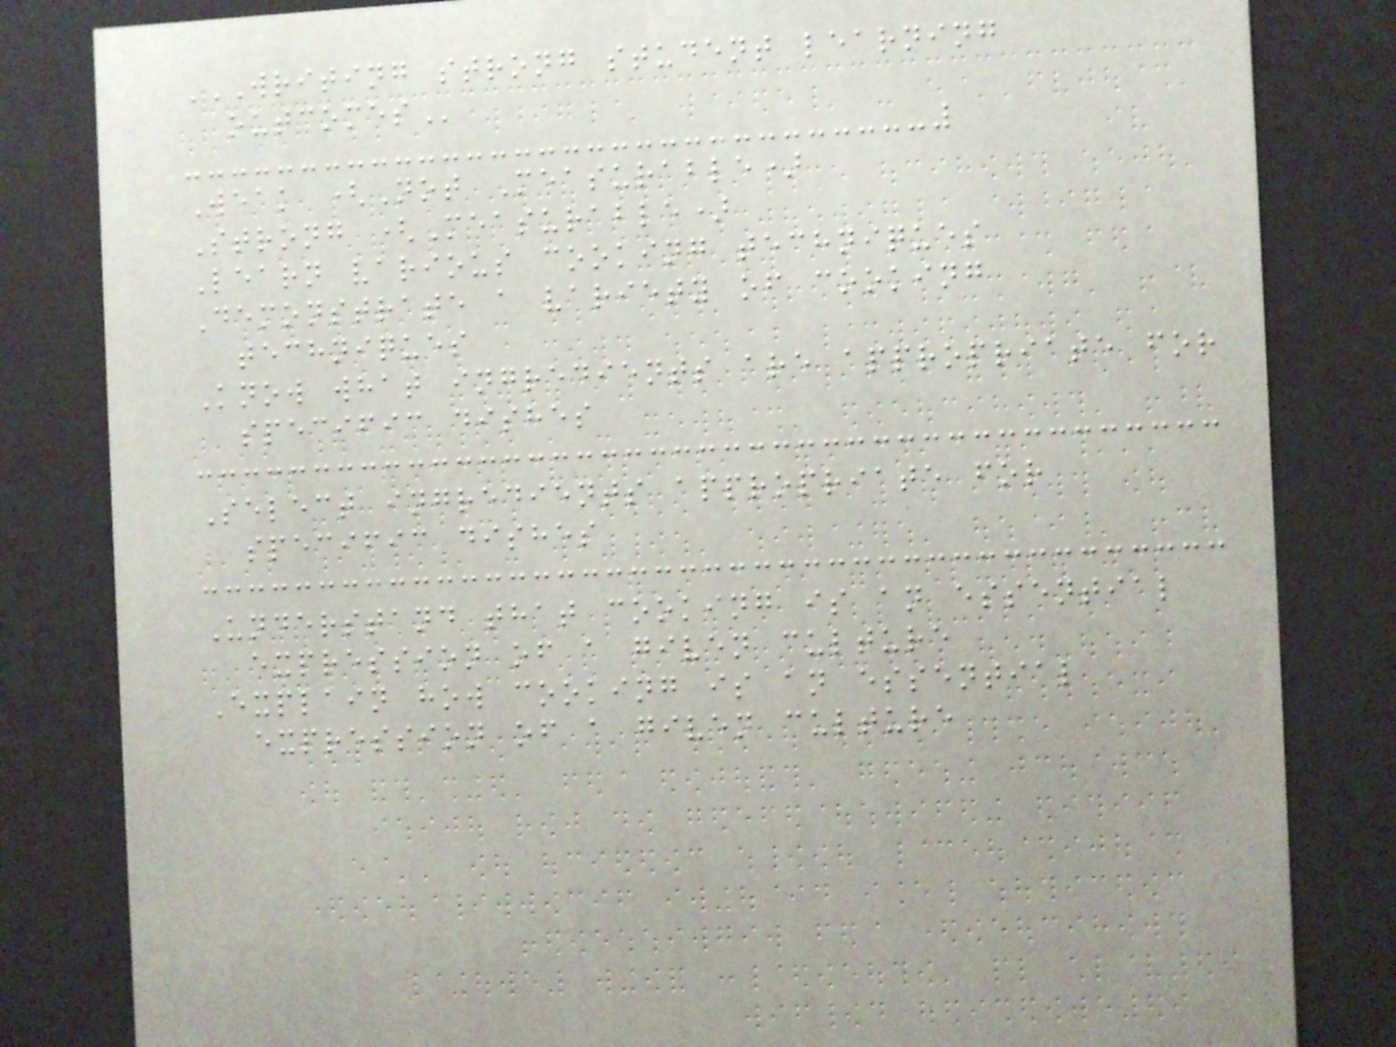WRITING STRONG STUDENT LEARNING
OUTCOMES
Weak (Not Measurable)
Strong (Measurable)
Learn various cooking techniques
Demonstrate a variety of cooking
techniques
Know what ingredients are appropriate for
specific dishes
Select ingredients appropriate for
specific dishes
Understand that cooking is an essential
expression of a given culture
Explain how cooking is an essential
expression of a given culture
